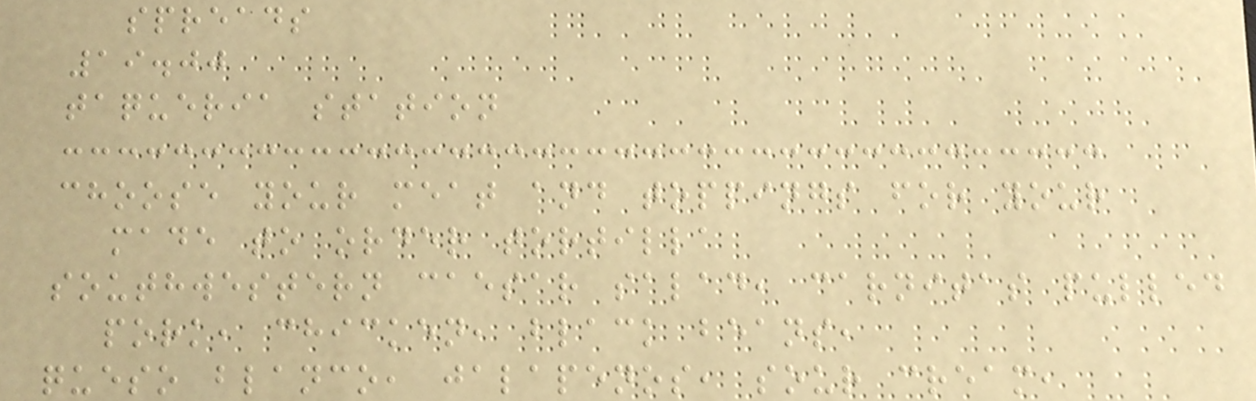spreads
19.00
taqueria station
choose your meat and toppings for your
made to order tortilla
southwestern caesar salad, carnitas pulled
pork, chicken, black beans,
queso blanco, jalapenos, sour cream,
